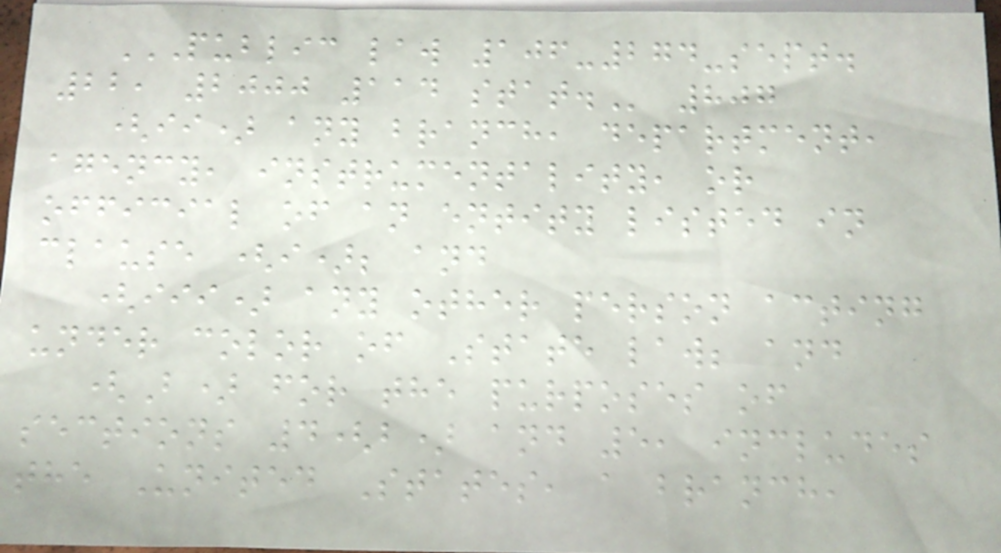PUBLIC LAW 106-274-SEPT.
22, 2000 114 STAT. 807
(ii) any branch, department,
agency, instrumentality, or
official of an entity listed in
clause (i); and
(iii) any other person acting
under color of State law; and
(B) for the purposes of
sections 4(b) and 5, includes
the United States, a branch,
